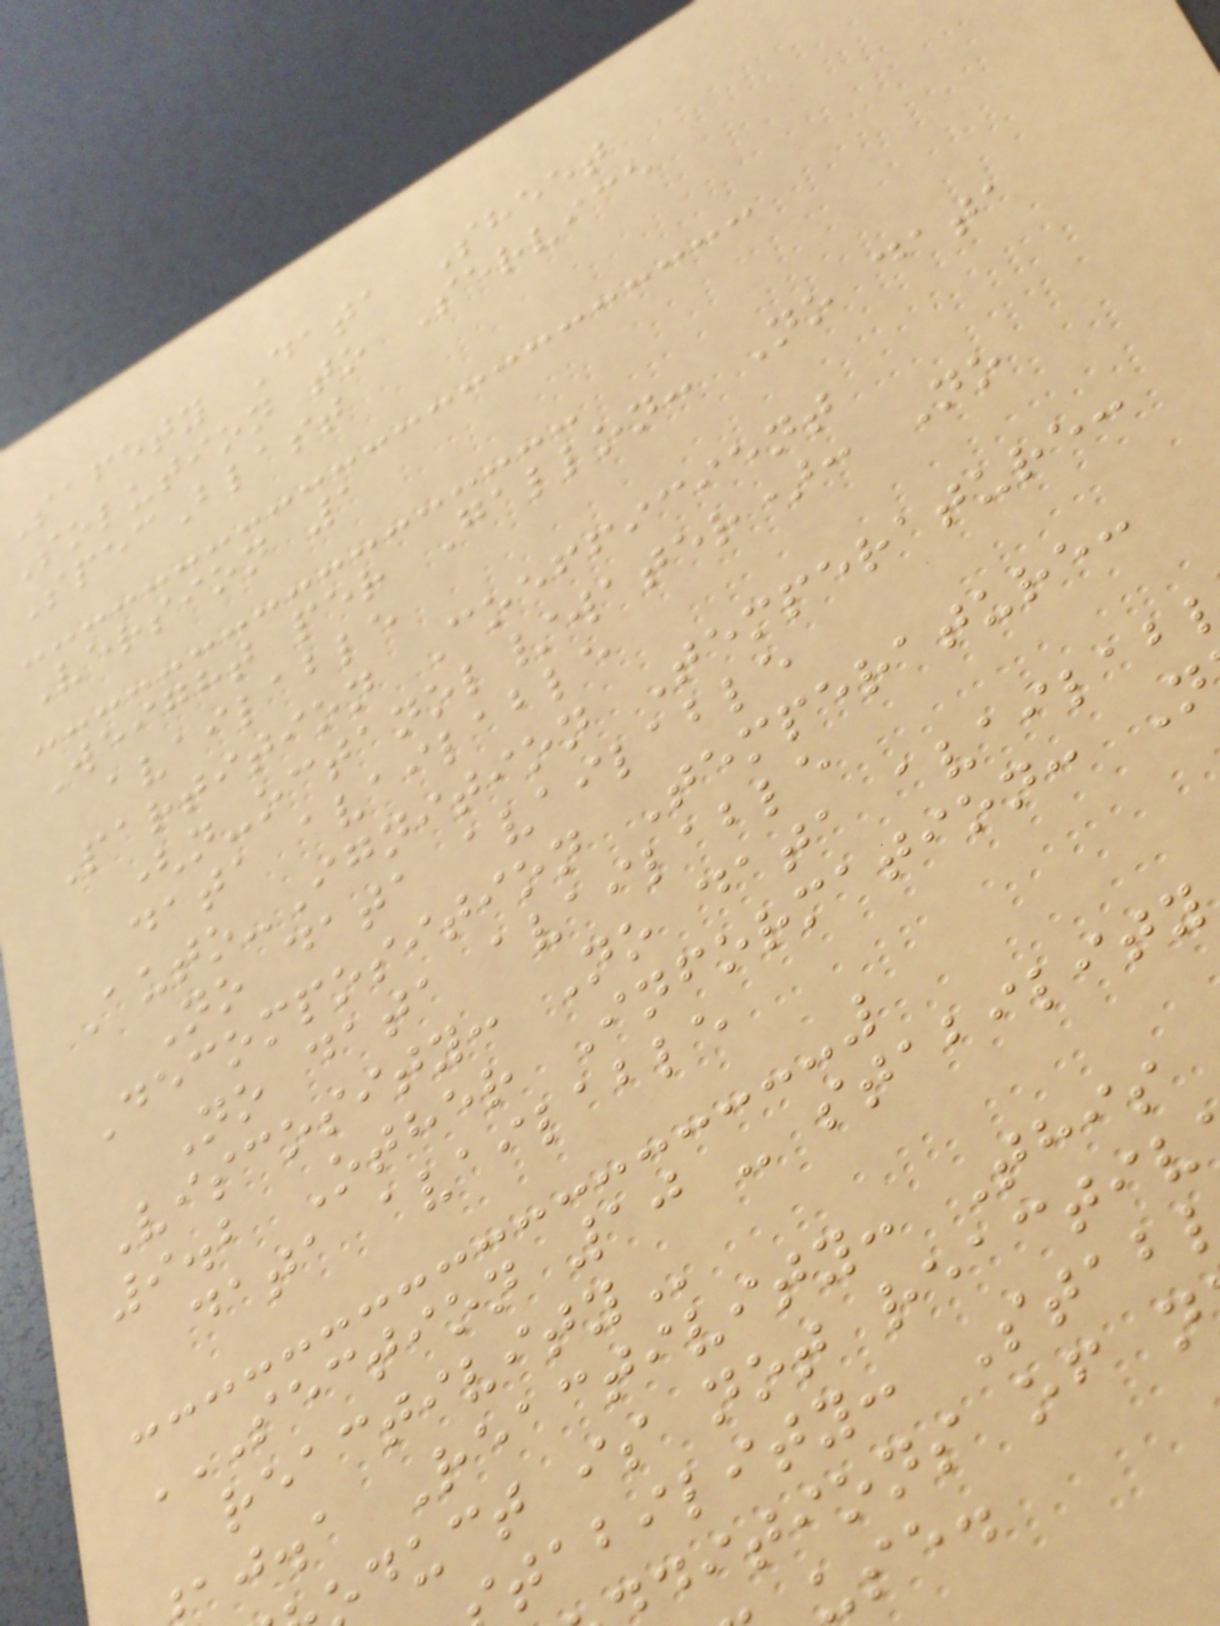Safety Data Sheet
Solution to Service
SpecBlast
Version 1
Weight per Gallon: No data
available
Partition Coefficient
(n-octanol/water): No
data available
Auto-Ignition Temperature:
No data available
Decomposition Temperature:
No data available
Viscosity: No data availab
9.2 Other Information: N
data available
aj.a Reactivity: This
duct is not reactiv
tability: Stab
ditions of n
use.
